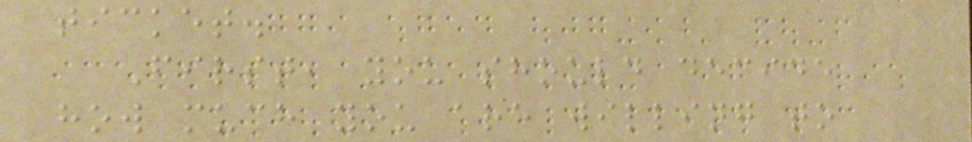ticket.
First, you should decide
how much you are willing to
